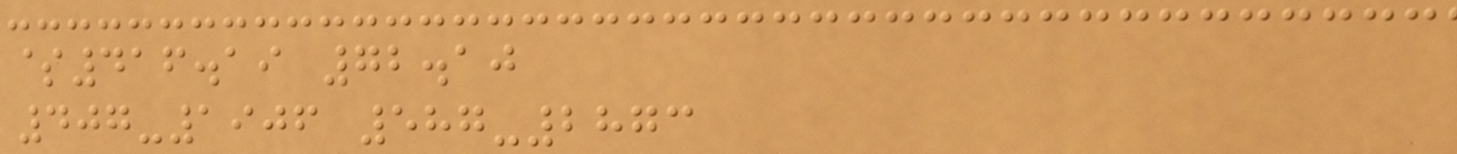$416.19 72.10
407-1906 587-2873
